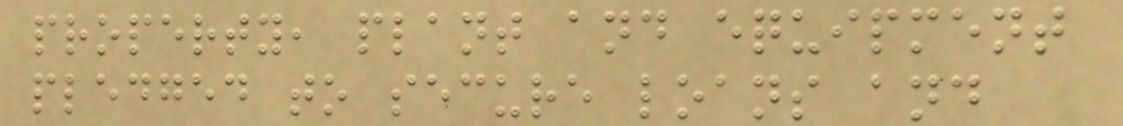property, plant and equipment
pledged to secure loans and
